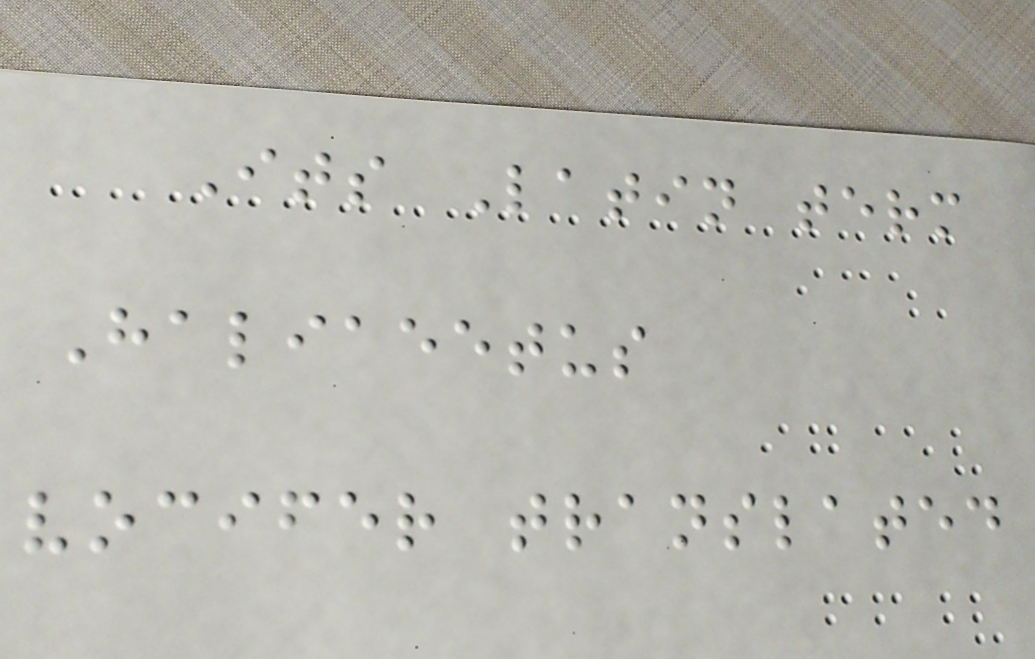Its Latin term
Haliaeetus
vocifer translated
